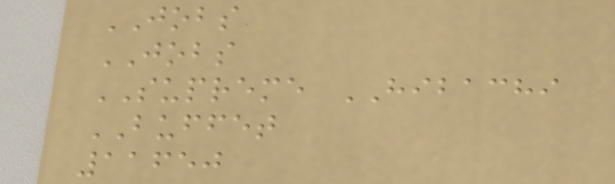JOBS
JOBS
SUPREME HIBACHI
BUFFET
11650
